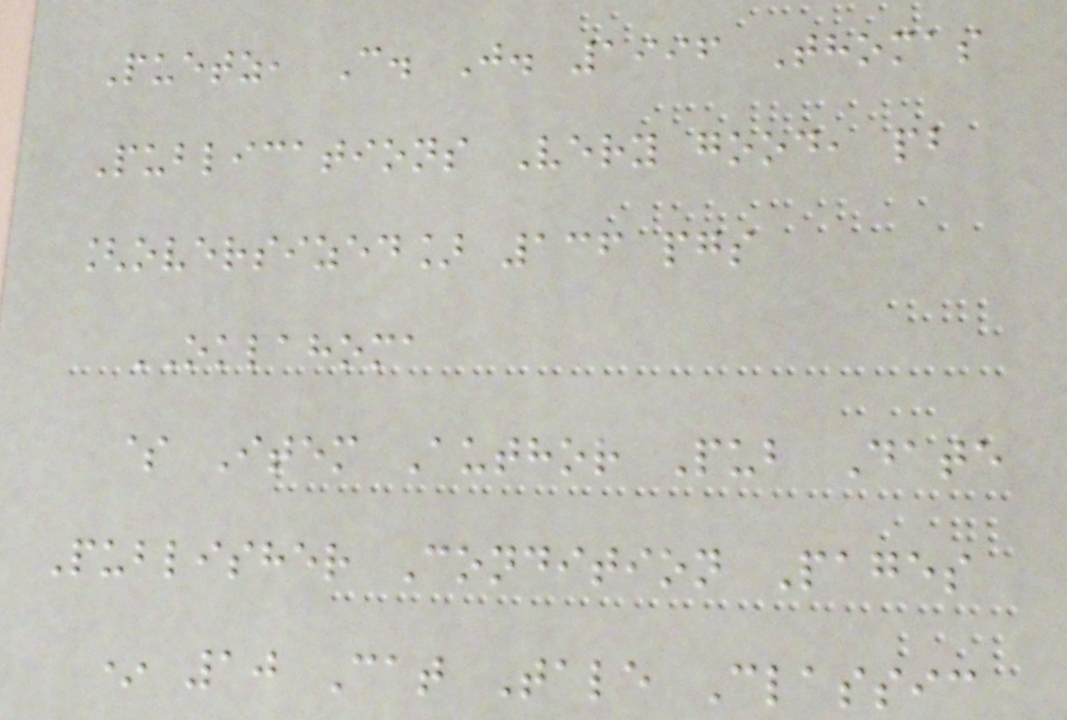Puetz, C. J. 1996 Thomas
Publications Very good, pb
[oversized] 136 pgs
OKLAHOMA
$ Item Author Pub Date
Publisher Condition Pages
* 10 Cat Tale Classic
